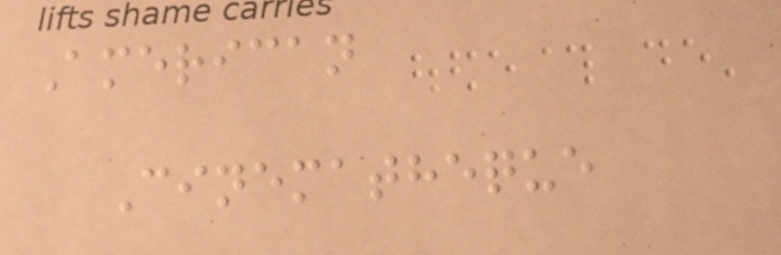American
Cinematheque
